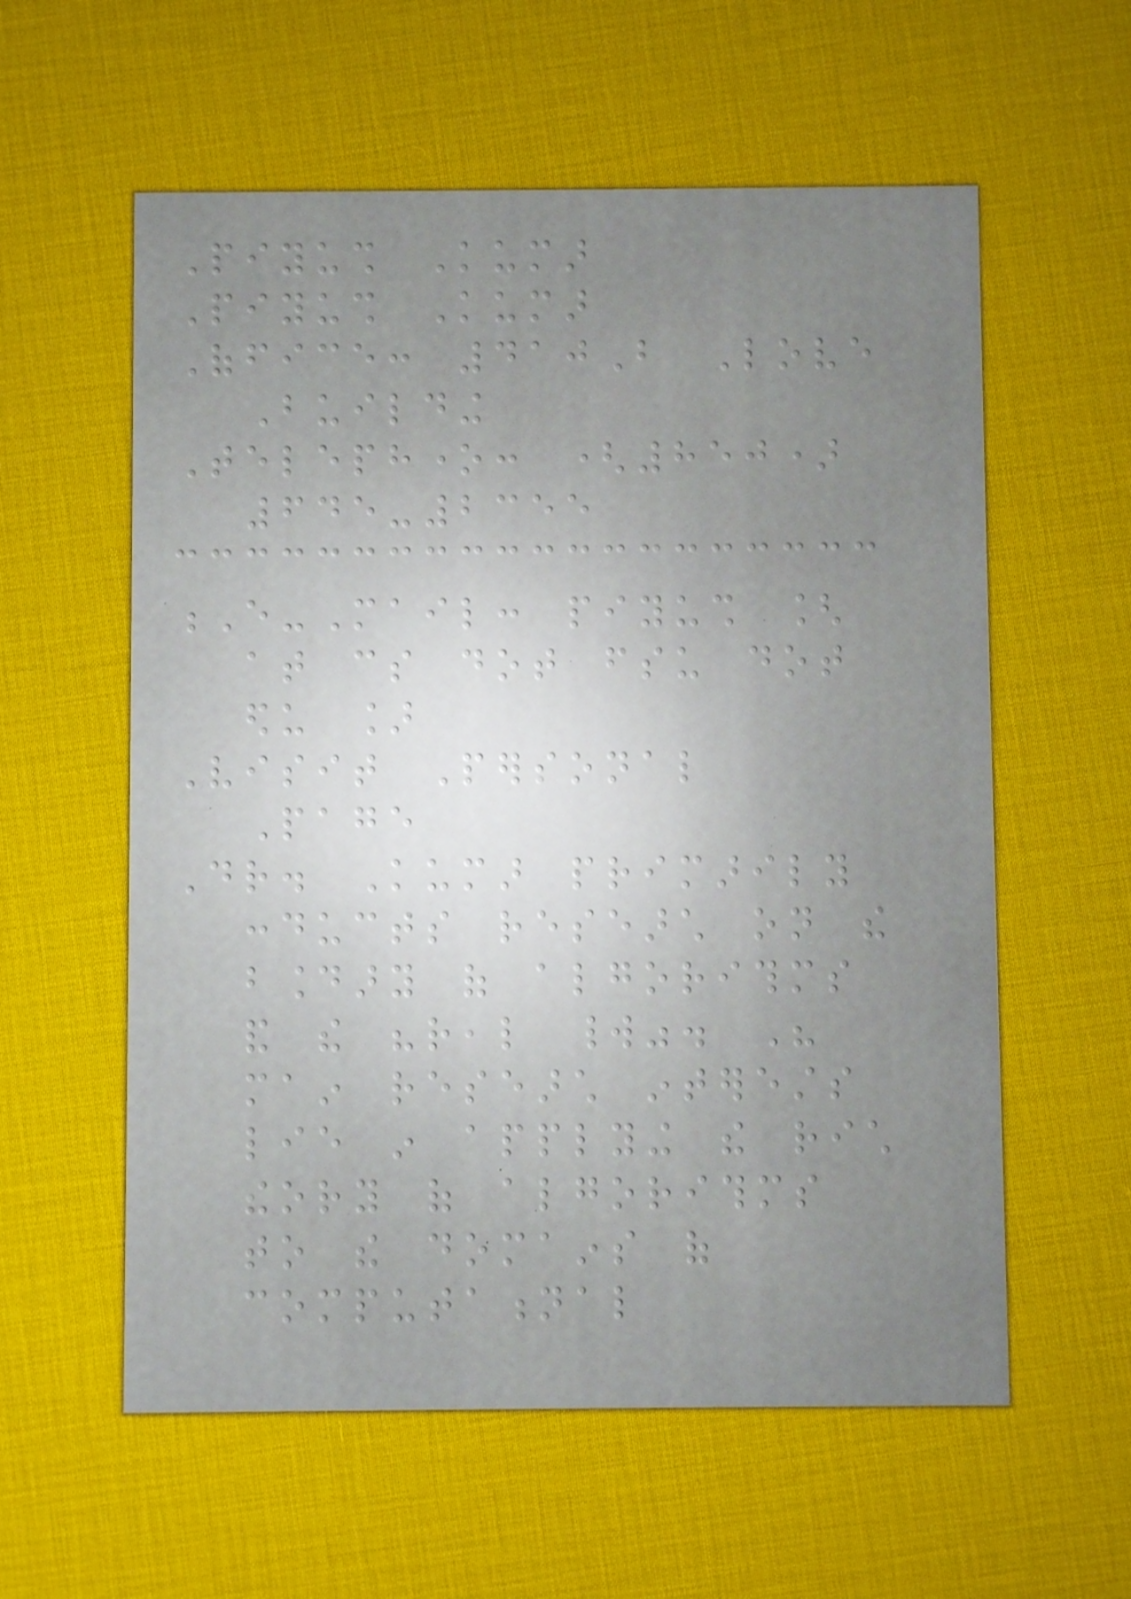Piyush Kumar
Piyush Kumar
Office: 410B Love
Building
Telephone: (850)
645-2355
E-Mail: piyush [
at cs dot fsu dot
edu ]
Visit Personal
Page
Dr. Kumar primarily
conducts research on the
boundary of algorithms
and the "real world". His
main research interests
lie in applying the rich
theory of algorithms
to the domains of
computational
